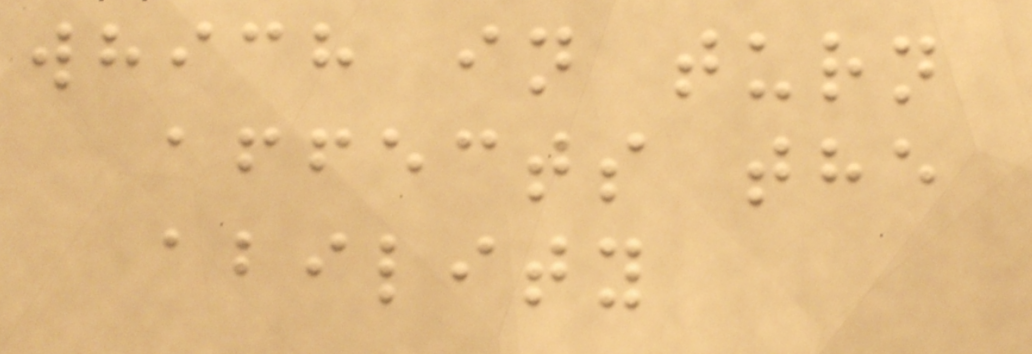which in turn
affects the
ability
